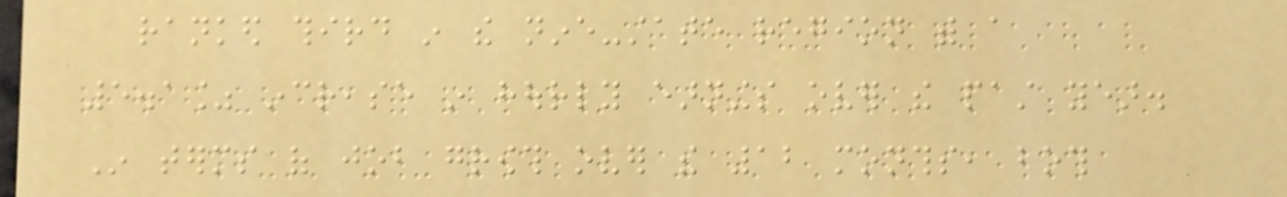ranked third in the nine-state region with a
5.1% increase in hourly earnings over the past year.
In terms of job growth over the 12 months, both
